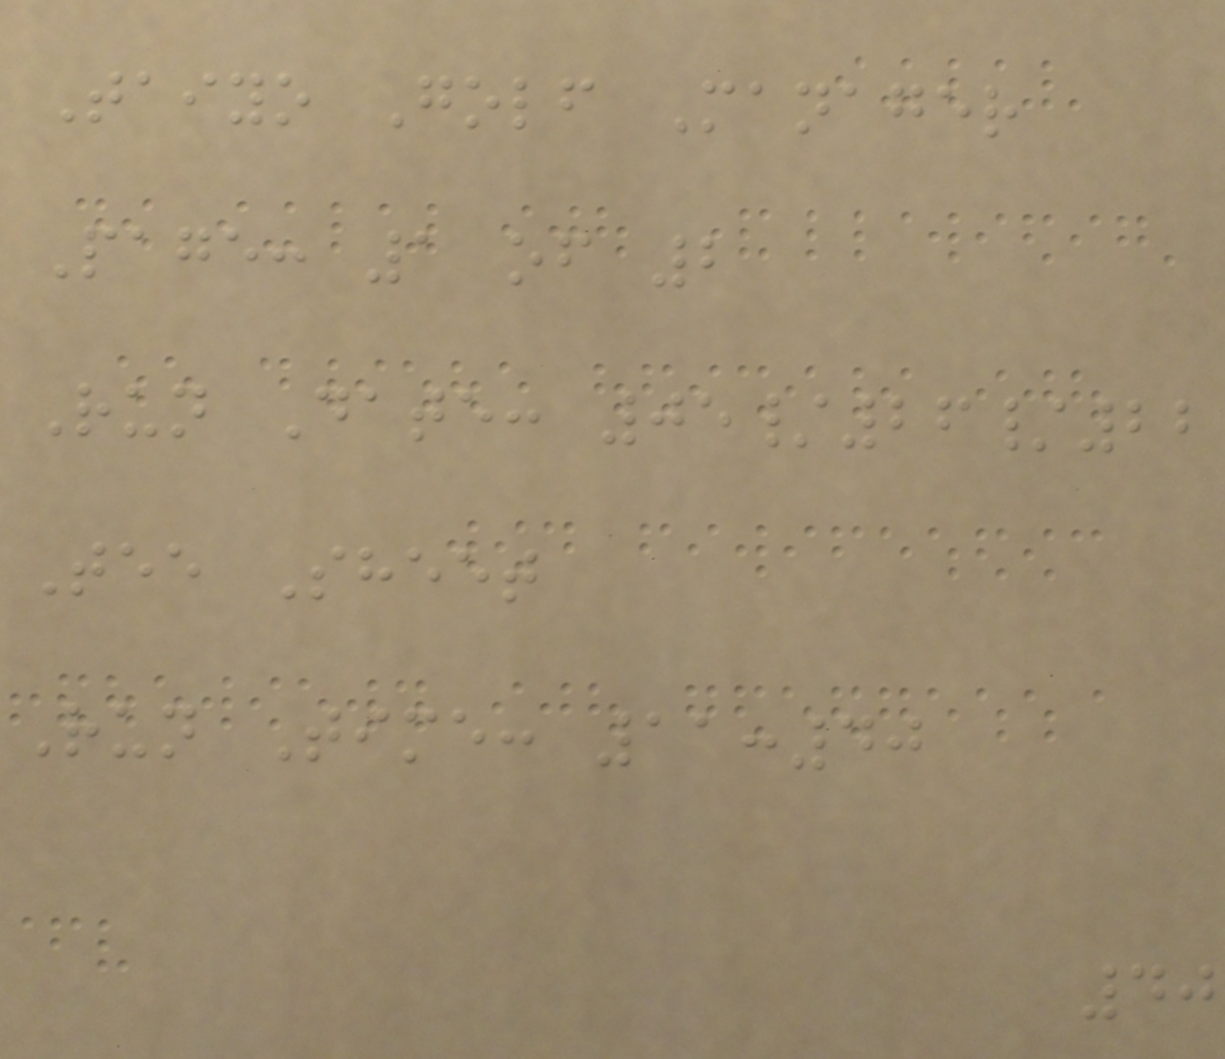Taiyo Golf Manager
Page: 1 of 2
Run Date: 05/26/22
Tee Sheet
Run Time: 11:40
40
